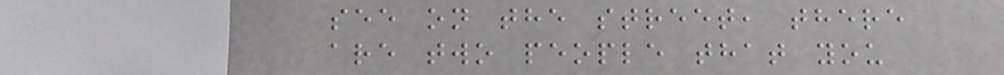see on the street, there
are two people that you
